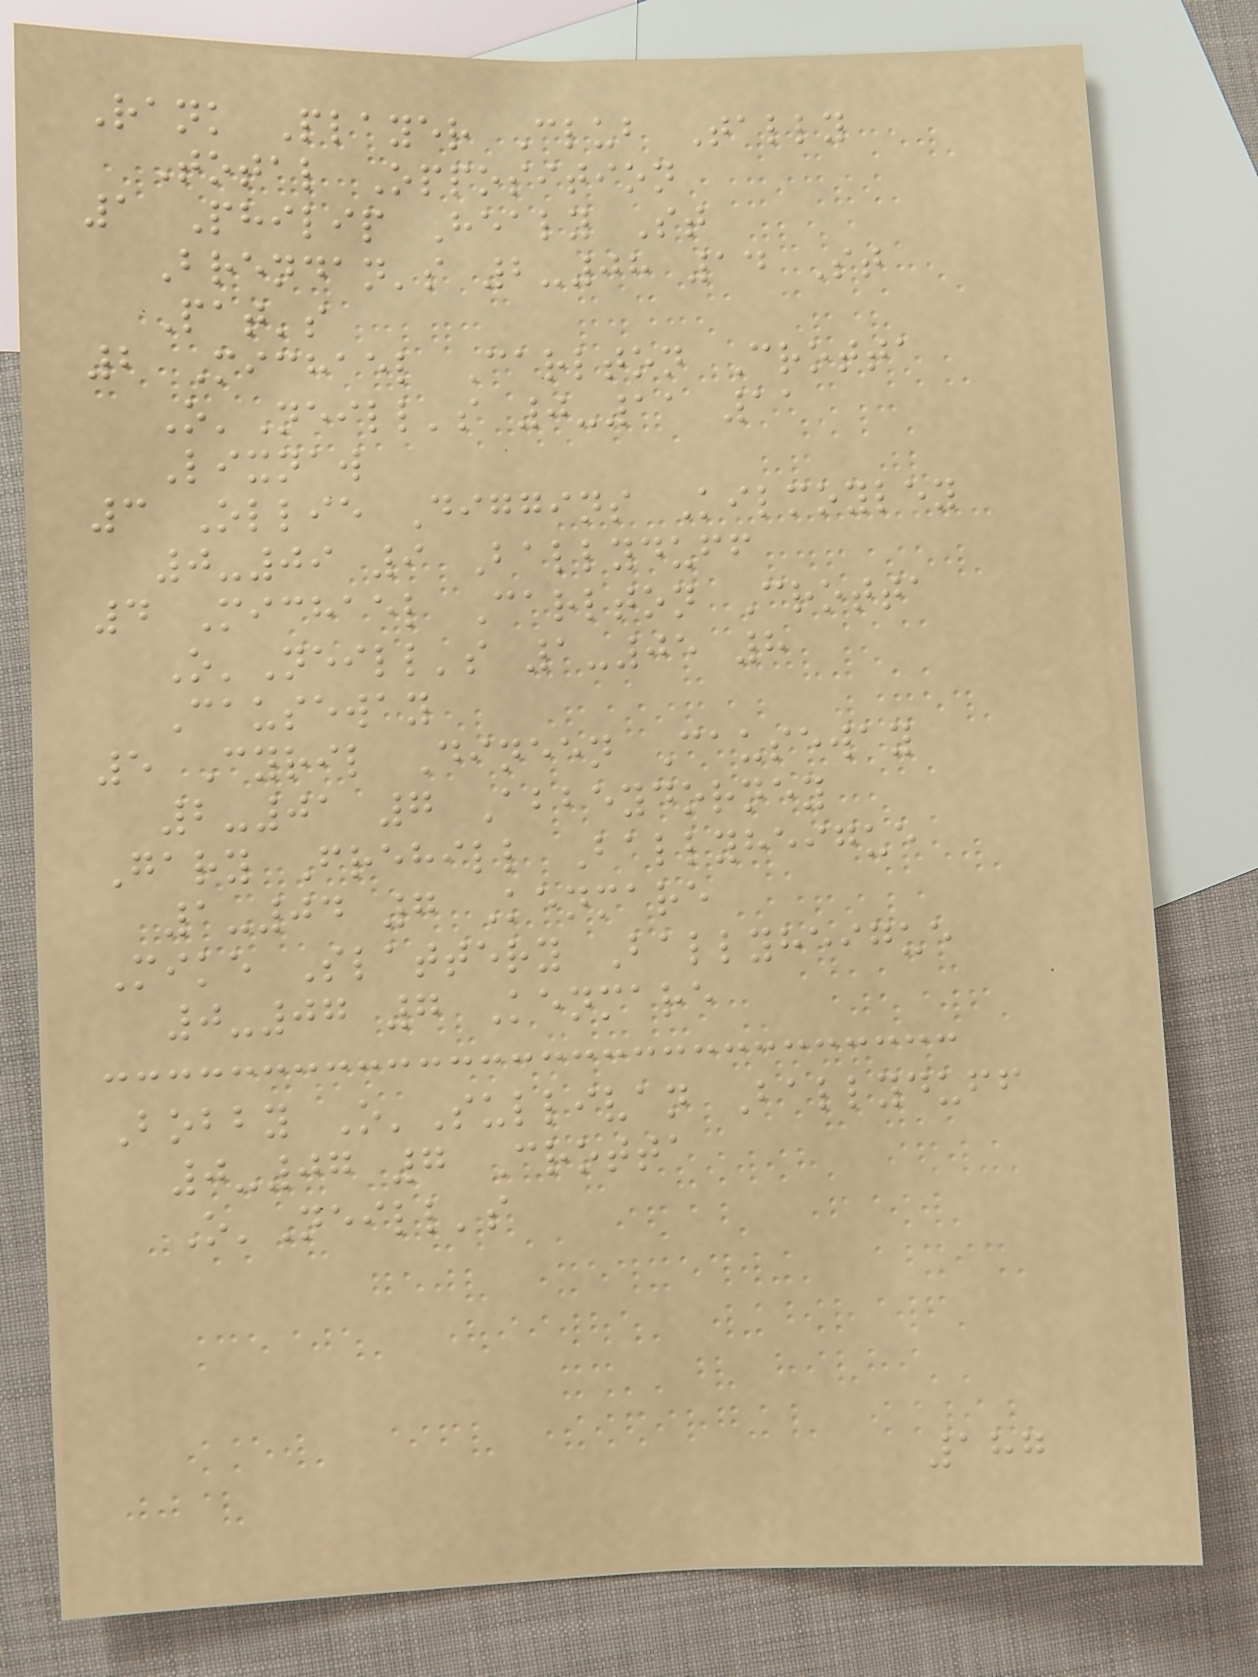Rank Player Club Tally
Total Opposition
1 Philip Healy St
Brendan's 2-08 14 St
Pat's
2 Michael Carlton Crotta
O'Neill's 0-11 11
Lixnaw
3 Ollie Diggins Kilmoyley
0-09 9 Ballyduff
4 Michael Carlton Crotta
O'Neill's 1-05 8
Causeway
5 Cyril Dineen Causeway
2-01 7 Abbeydorney
Gary Frehill Ballyheigue
1-04 7 Kenmare
Mike Slattery Ballyheigue
0-07 7 Kenmare
Bobby O'Sullivan Ballyduff
0-07 7 Crotta
O'Neill's
187
